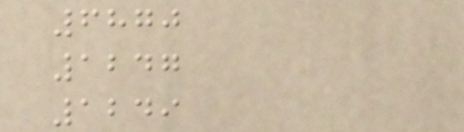6870
1247
1249
